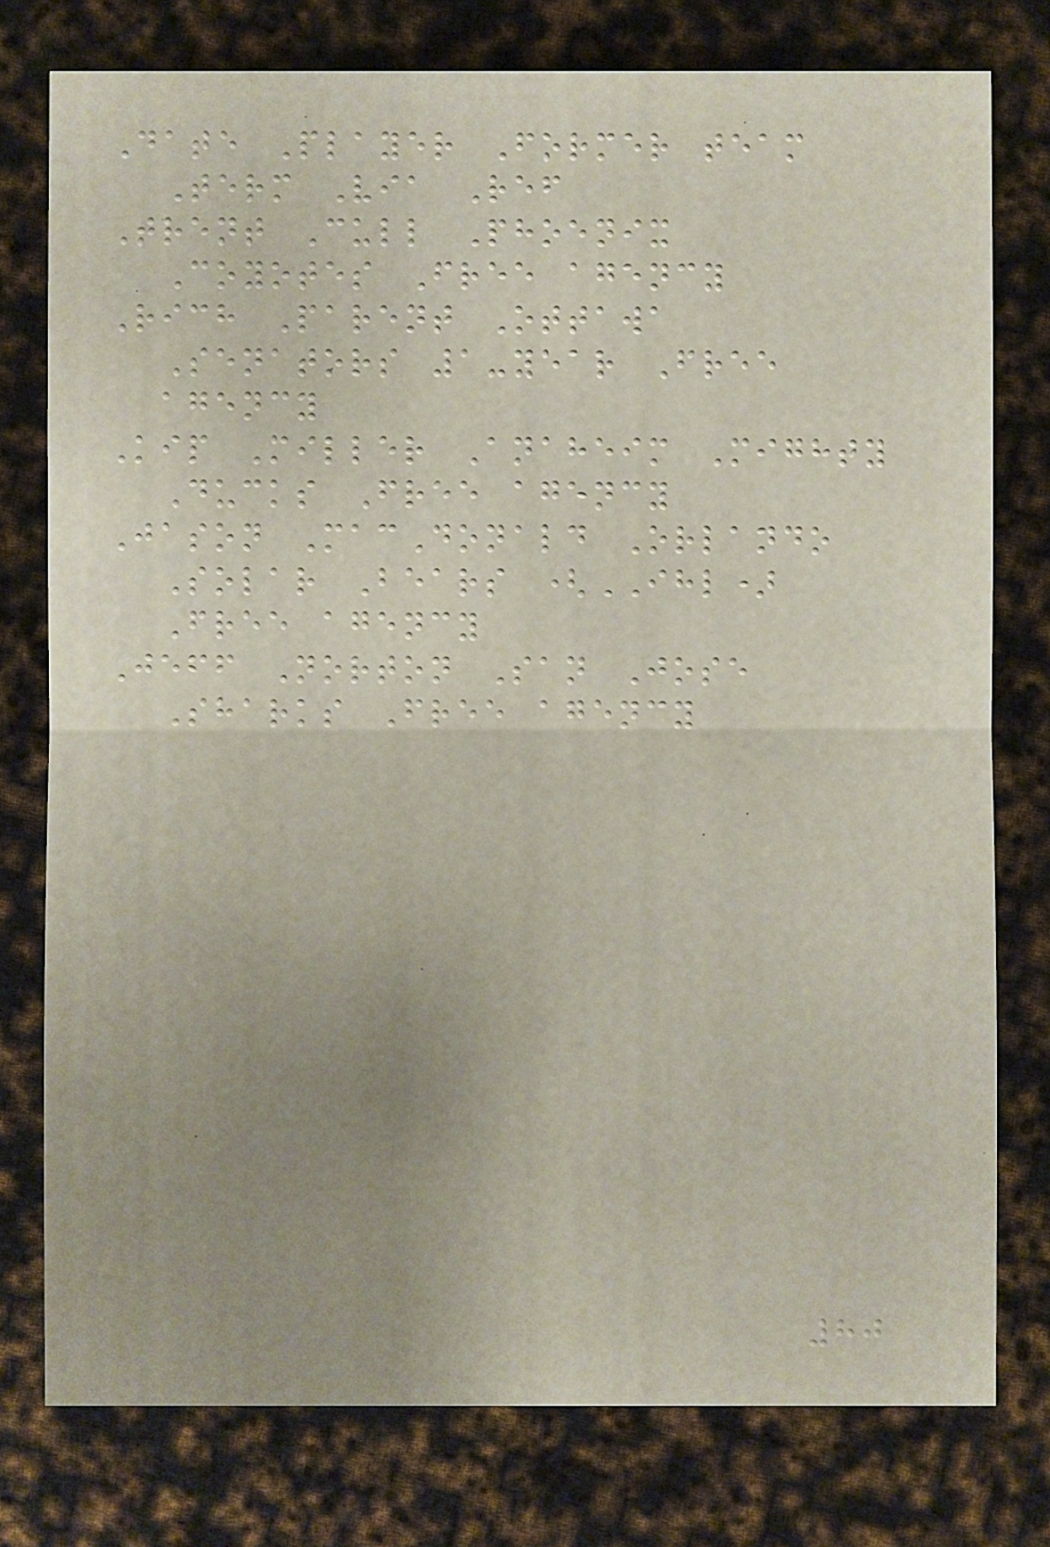Date Player Former team
Term Via Ref
Trent Cull Phoenix
Coyotes Free agency
Rich Parent Ottawa
Senators 1-year Free
agency
Kip Miller Anaheim Mighty
Ducks Free agency
Jason MacDonald Orlando
Solar Bears (IHL)
Free agency
Jeff Norton San Jose
Sharks Free agency
80
